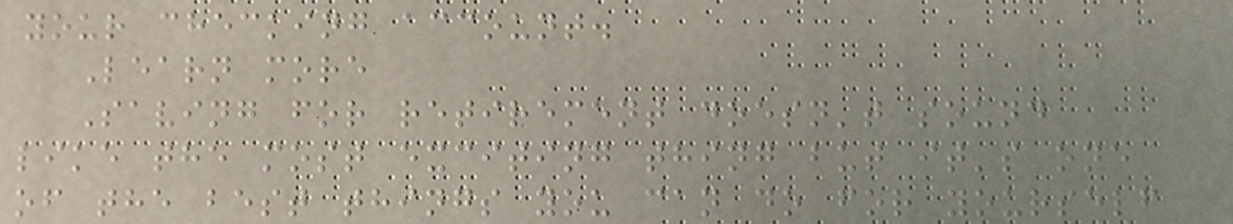your checking account.
Learn more
Saving for retirement doesn't sound
like the most exciting thing but it's one
of the best things you can do for yourself
